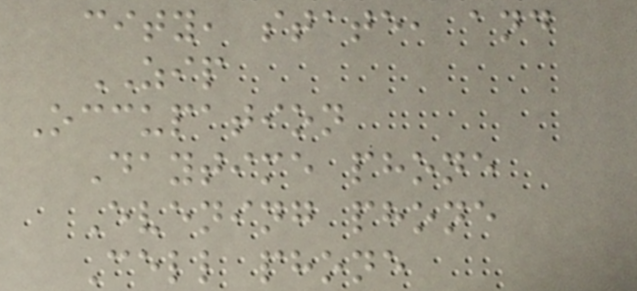city, state, and
ZIP
Occupation
Daytime phone
Evening phone
Cell phone
